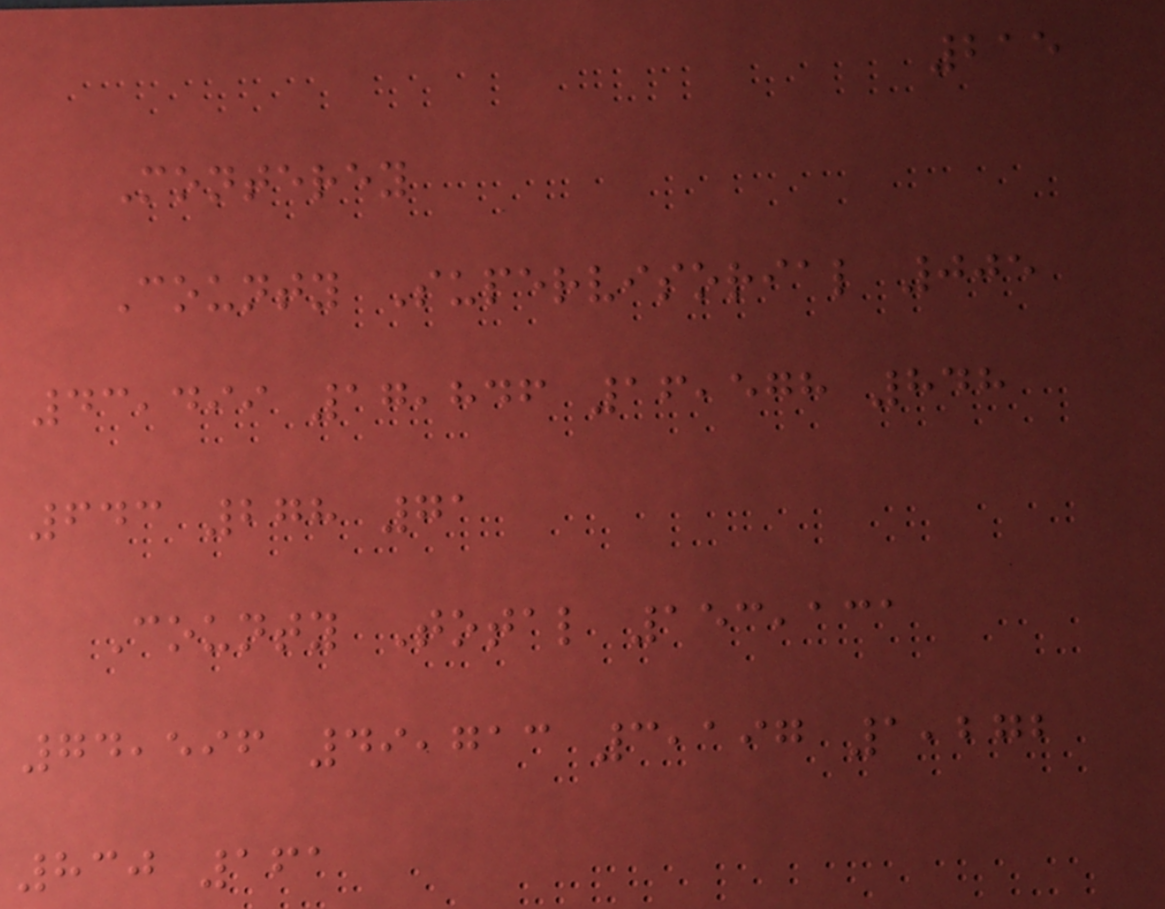215
Monterey
County Supervisorial 005
43,499 17,846 16,578 848
643 278 71
County Total 153,131
74,596 49,713 3,197 1,272
830 161
